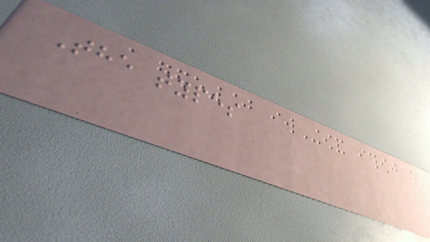The types
